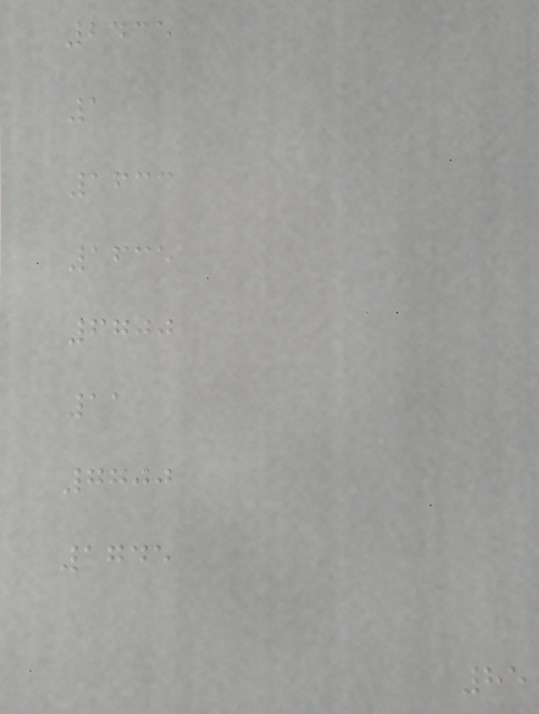2435
1
1633
1635
6700
11
7700
1745
85
